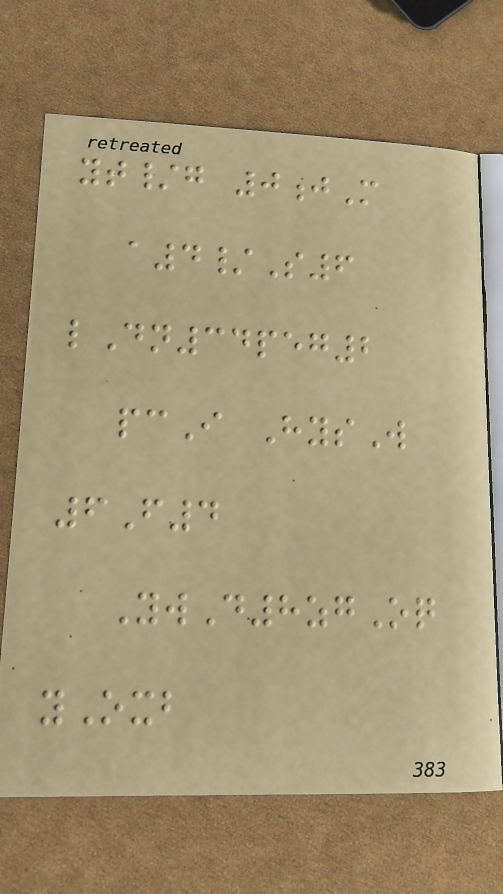yt/g 0jM
a4/S6
lDn34peg2
pcI HysW
6F4
YwD8zgOq
yOxb
